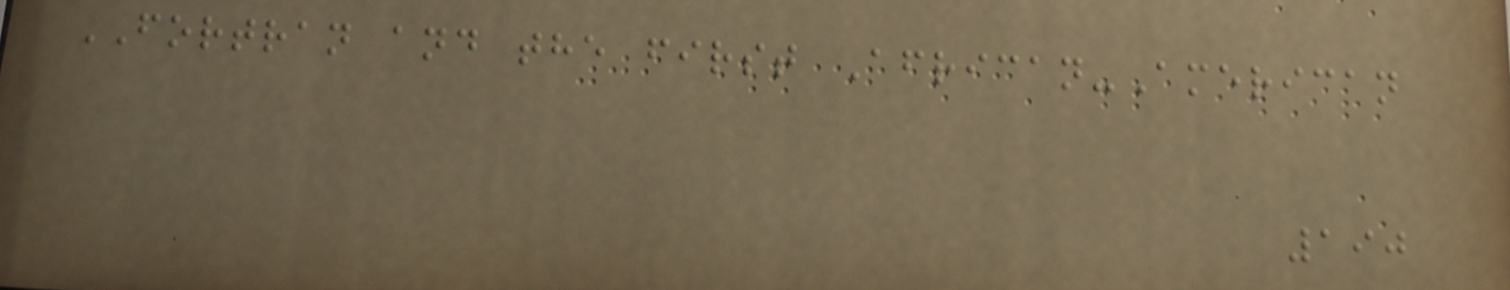FORTRAN and the first African-American
190
